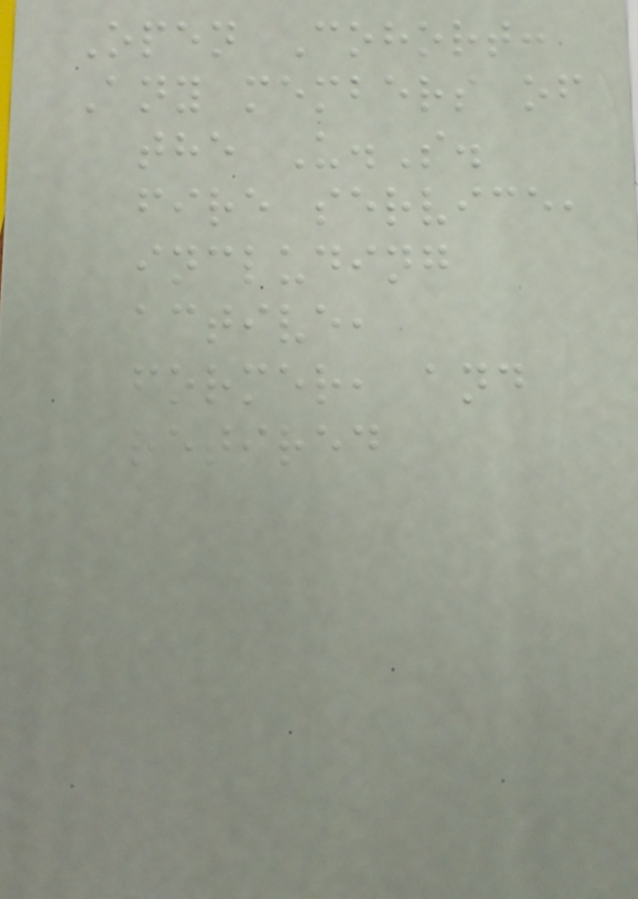Open Cohort:
Any members of
the U.S.
fire service,
including
active,
former, and
retired
